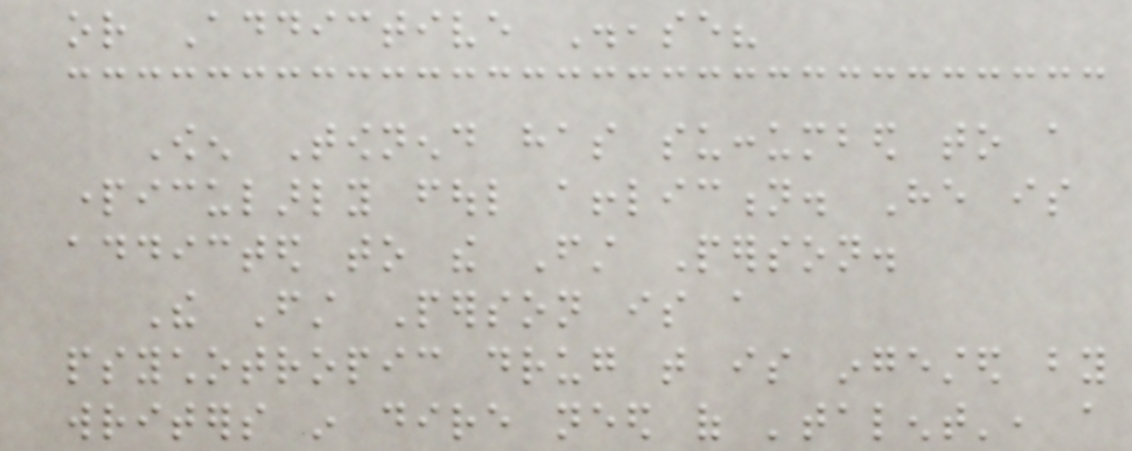or Addictive Disease?
Owen Townend has succumbed to a
particularly foul affliction. He is
addicted to the First Person.
The First Person is a
psychotropic drug that is ingested by
writers in dire need of 'talent', a
